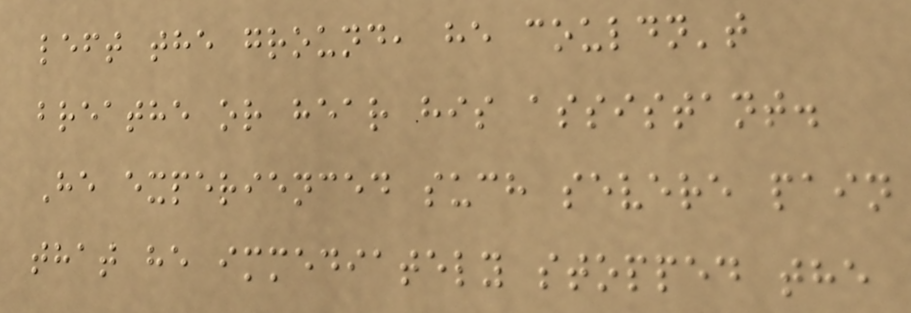left the ground, he couldn't
breathe or hear his assistant.
He experienced such severe pain
that he immediately stopped the
